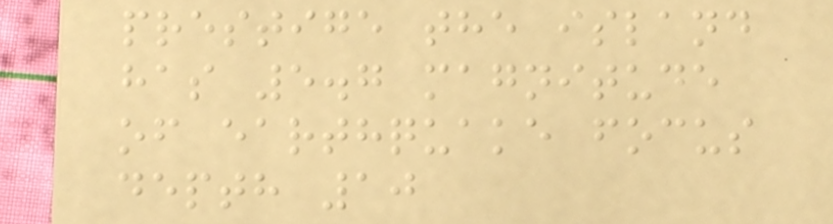prestige the island
has 5.7 magnitude
of earthquake focus
depth 10
